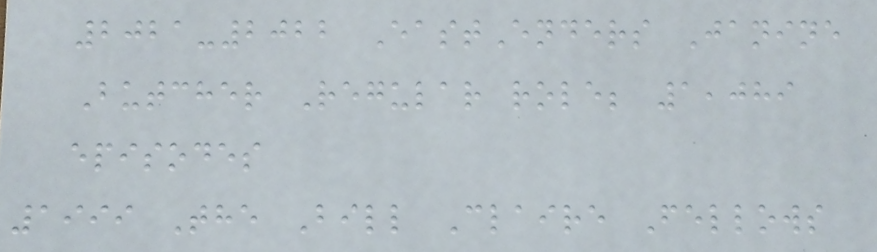2021-2022 EastEnders Janine
Butcher Regular role; 1,089
episodes
1999 The Bill Claire Fellows
